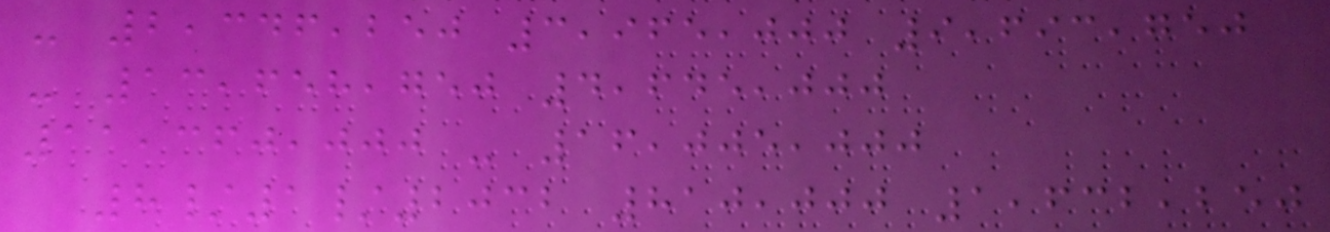- 2,346,250 3,965,000 9,693,750
- 13,658,750 4,645,000
11,360,000 - 16,005,000
8/1/2032 810,000 1,632,250
